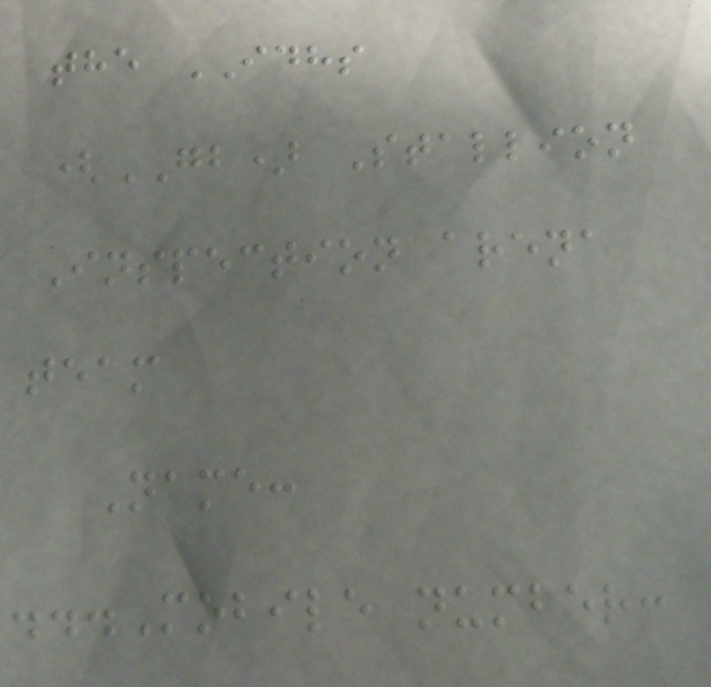the IDHS
(GB) Stallion
Inspection arena
team
Name:
...Mobile number:
